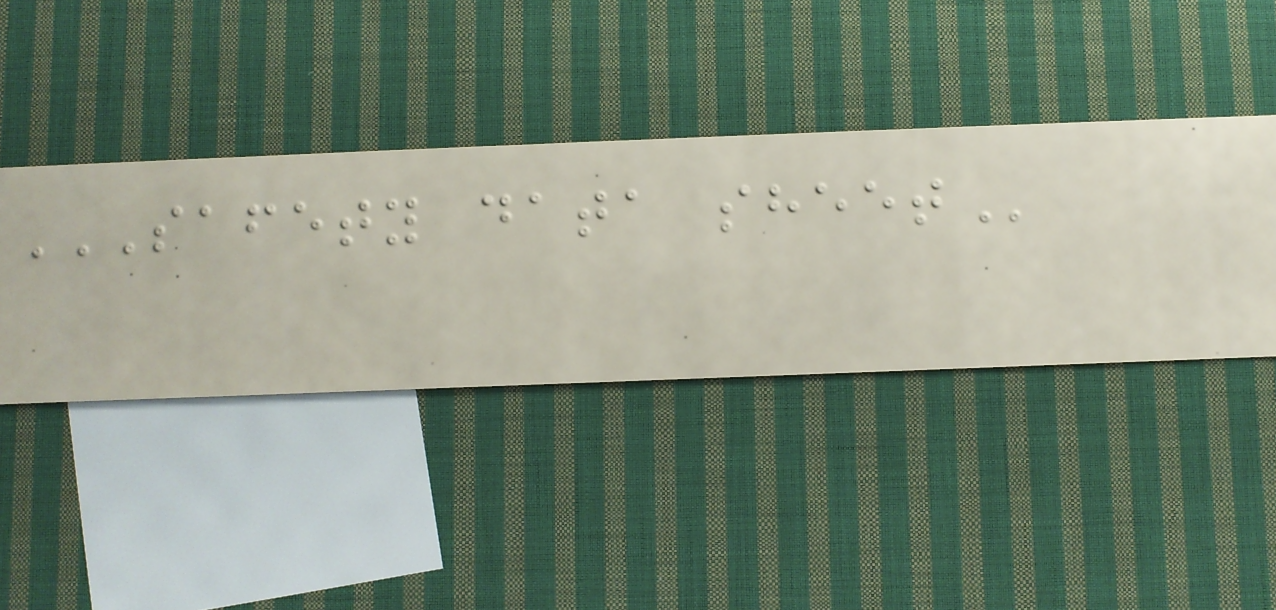SAFETY DATA SHEET
